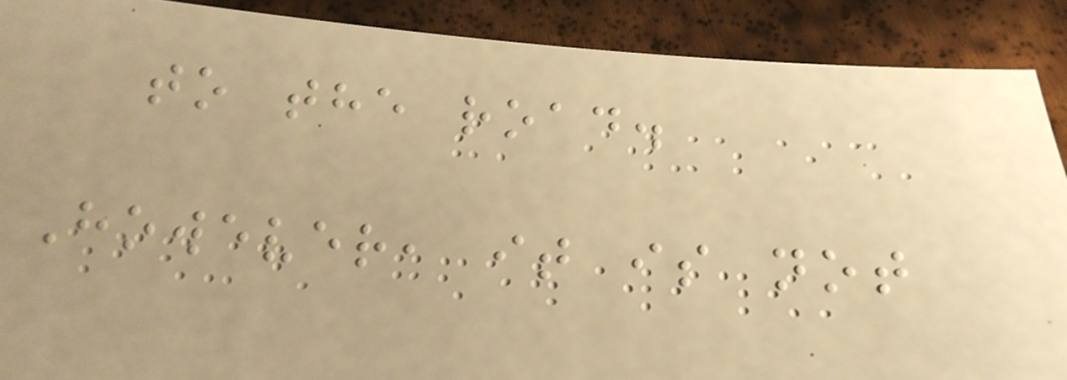to the road.
However, it is not
